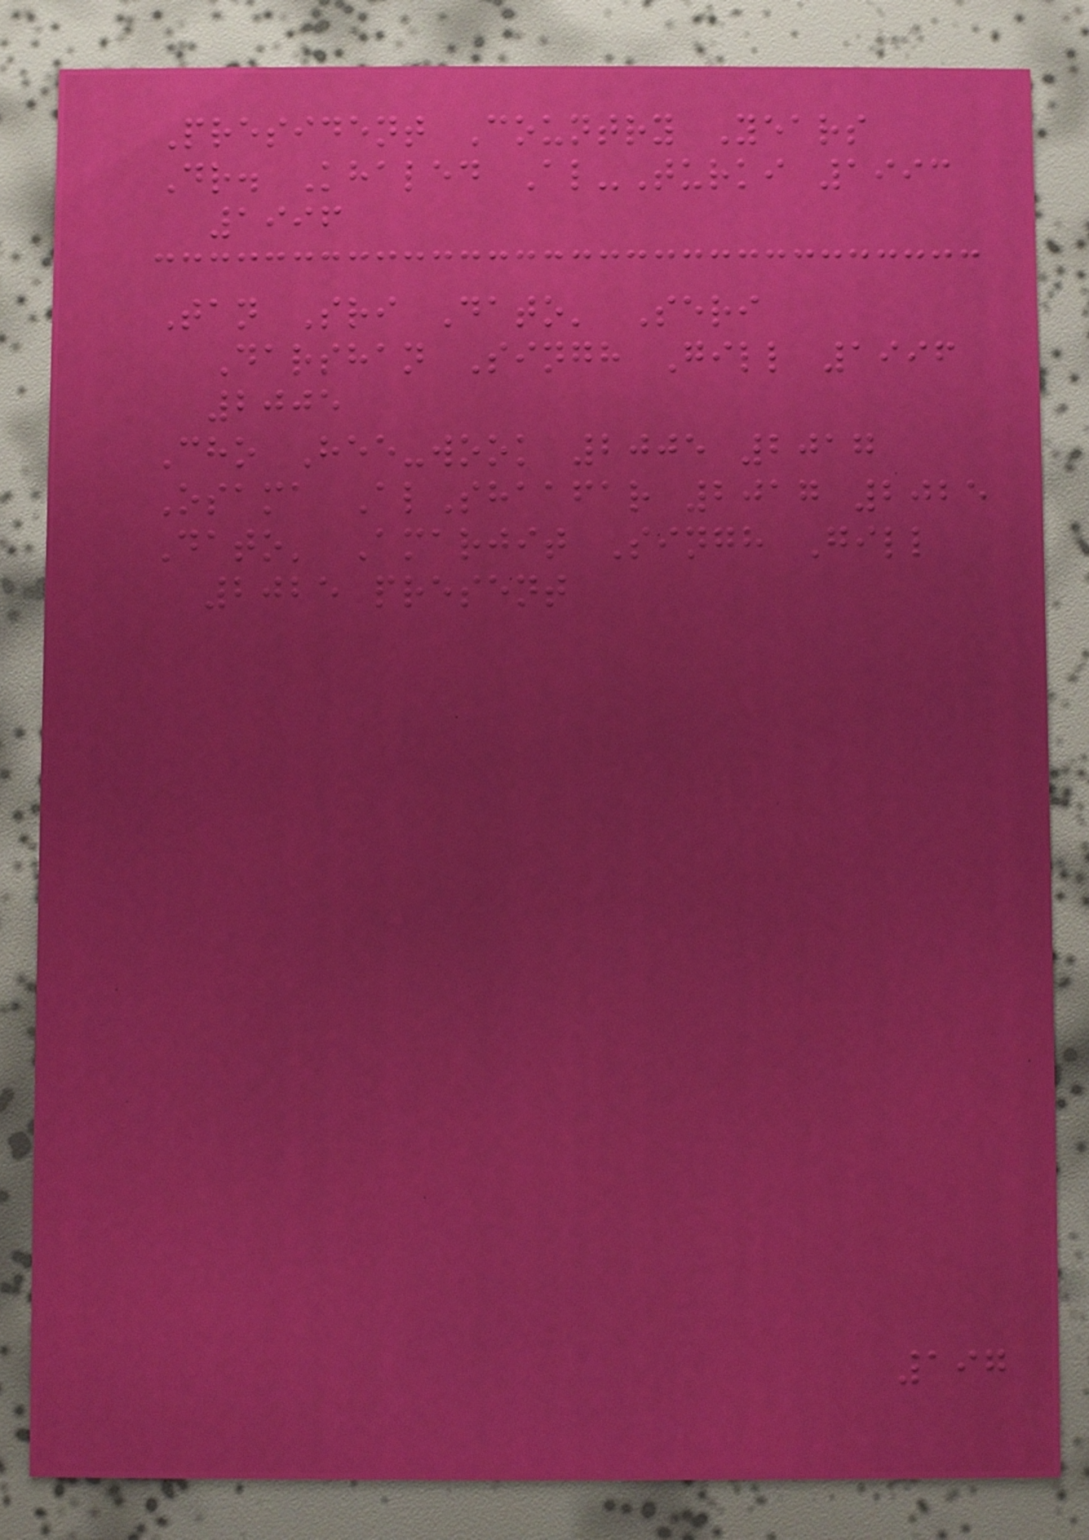President Country Years
Dr. Khaled Al-Turki 1993
1996
Tan Sri Dato' Seri
Darshan Singh Gill 1996
2005
Cho Hee-wook 2005 2017
Osama AlShaafar 2017 2025
Dato' Amarjit Singh Gill
2025 present
197
